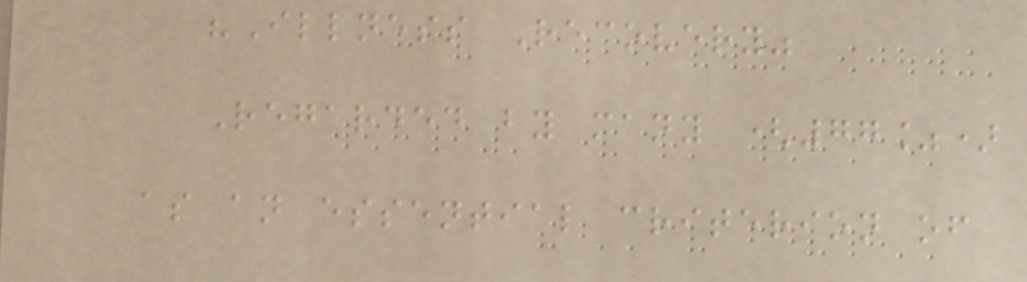"Illness Recovery"
Regarded by many (77%)
as an essential criterion of
